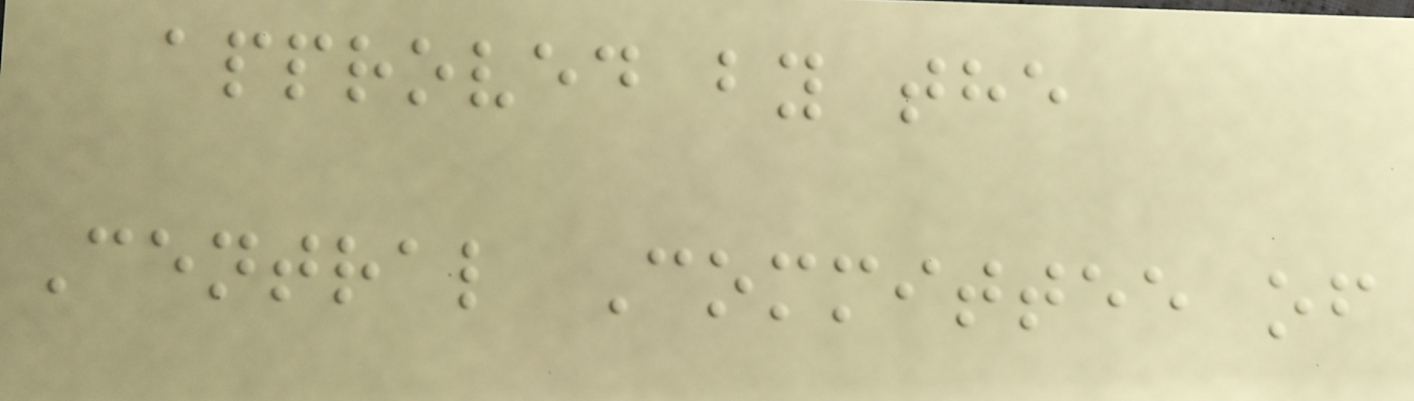approved by the
Central Committee of
